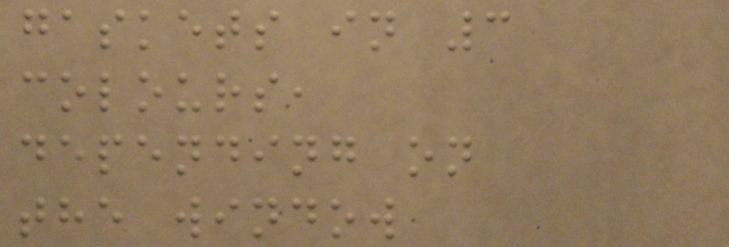gaskets in 3
colours,
depending on
the window
